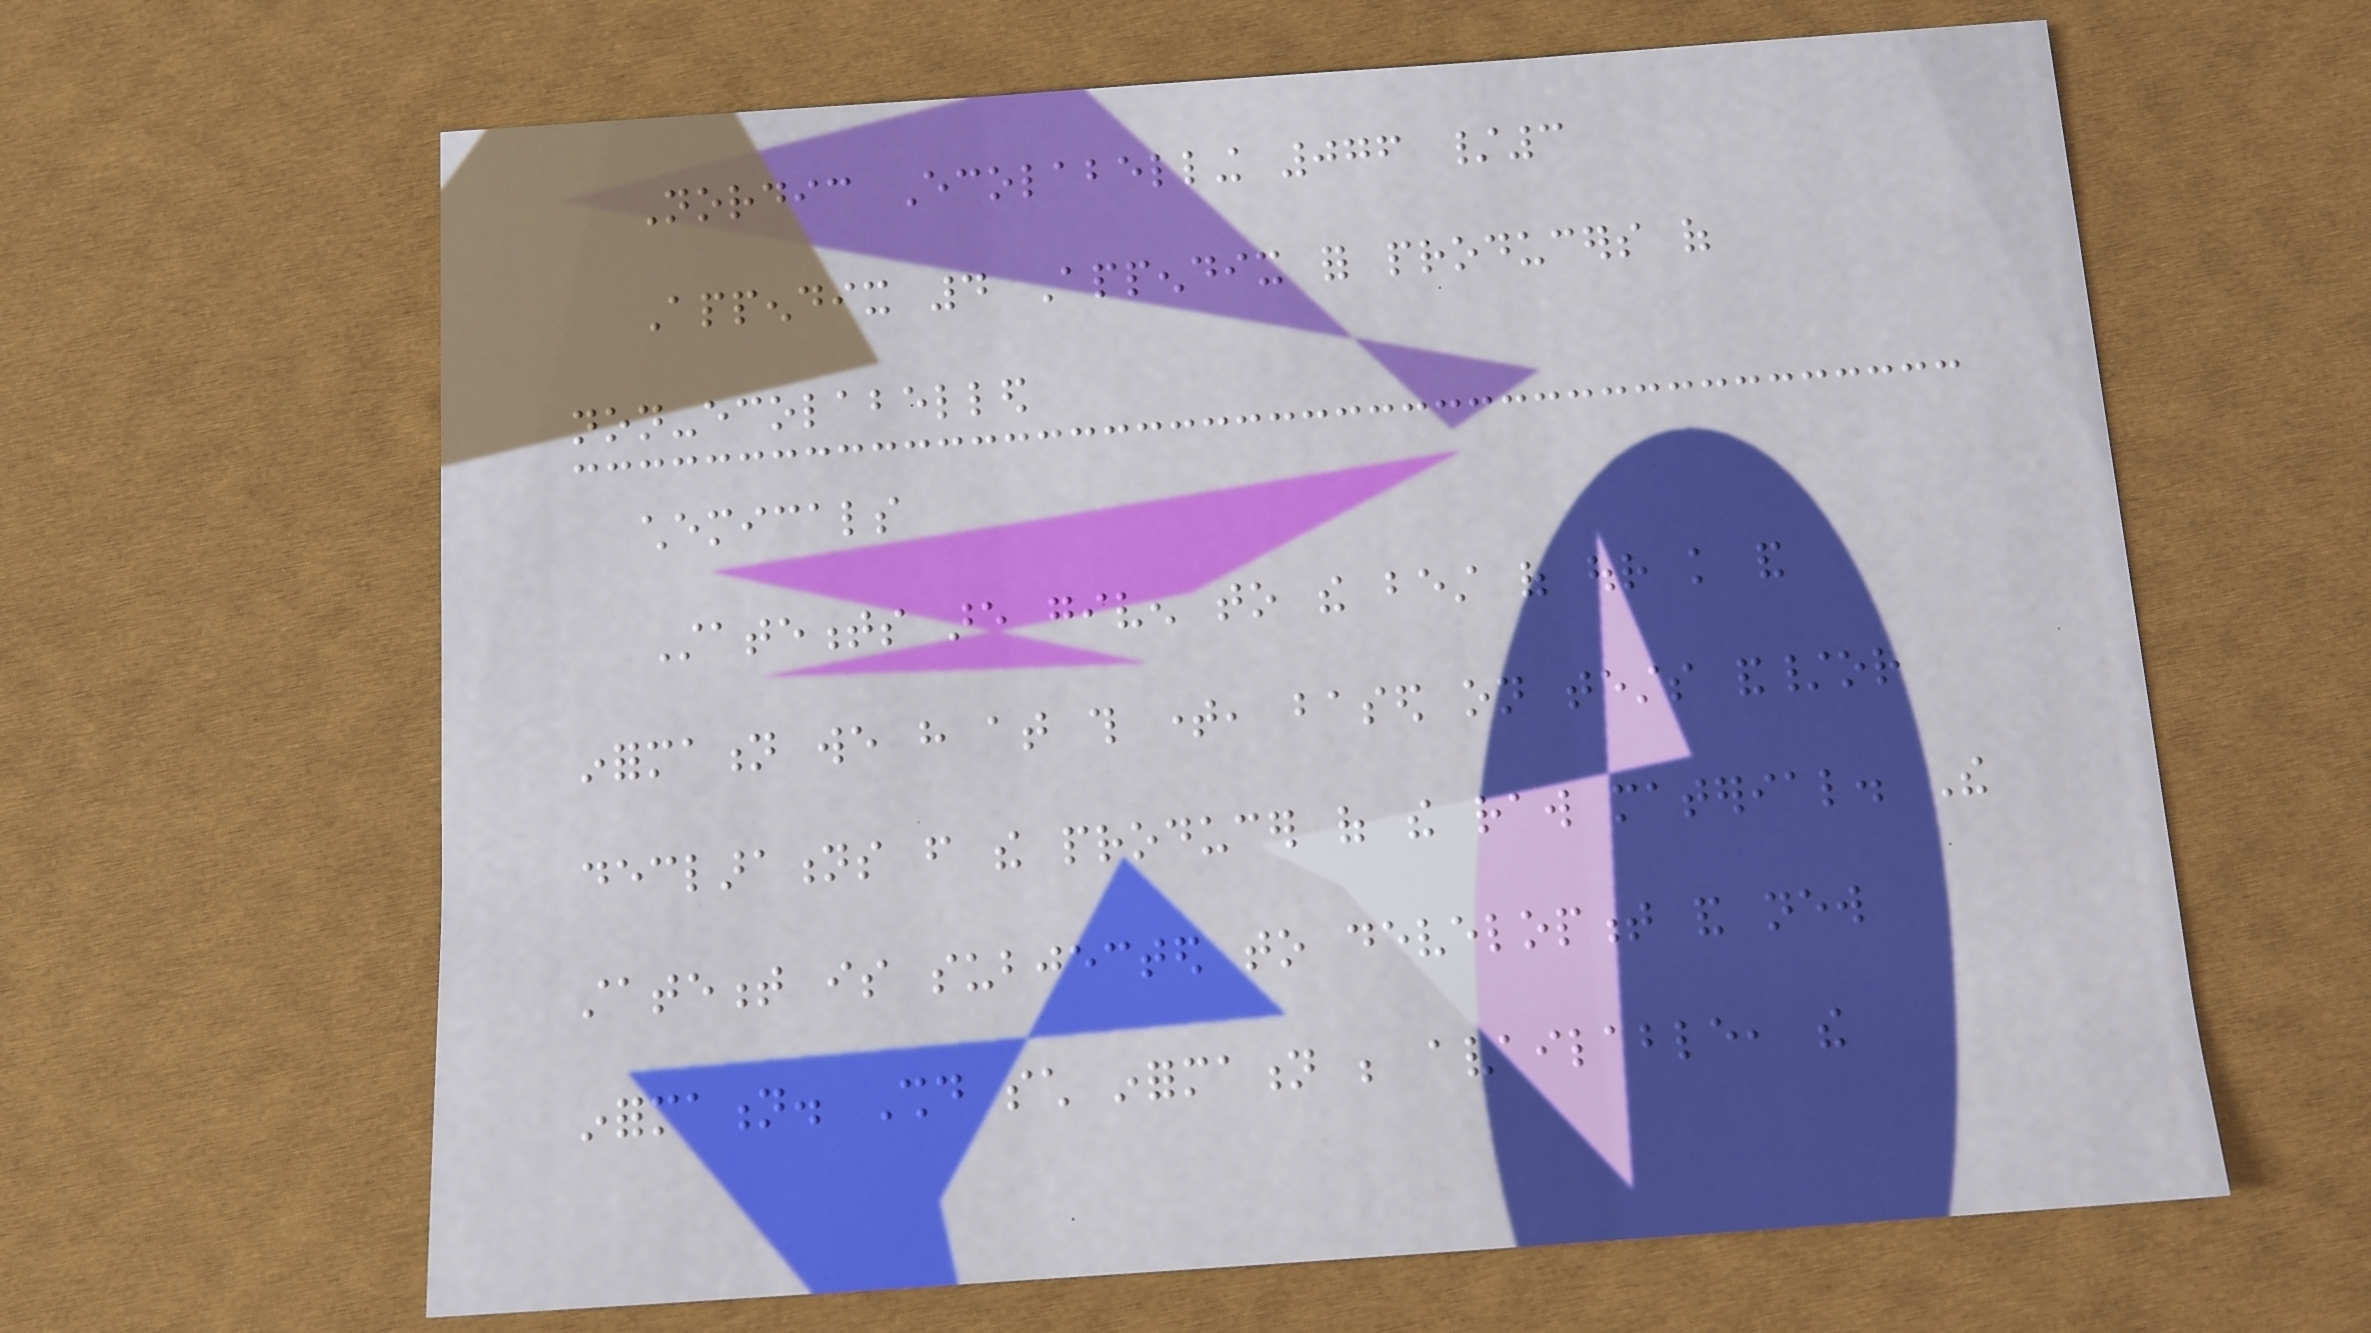Nordic Ecolabelling 076 /3
Appendix 4 Appendix for producers of
non-ecolabelled
chemicals
Statements are given to the best of our knowledge and
information we have at this time, based on tests and/or
declarations from the producer of the raw material. The
statement is subjected to development and new
information. Should such information be available, the
